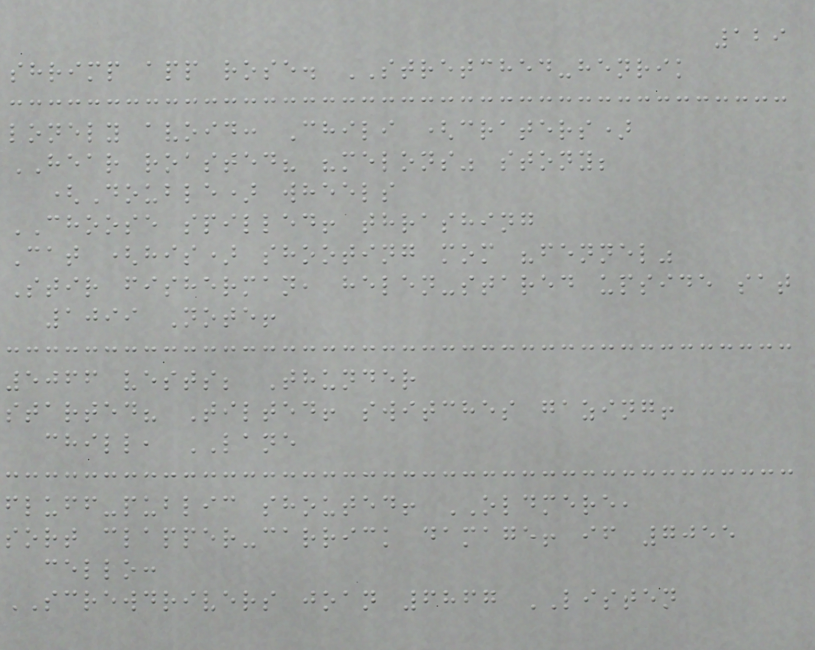129
shrimp app rose. STRETCHED-henrik
lonely avoid: Chili (craters)
HEAR roasted? "melons" stony;
(Double) wheels
CHOOSE spilled! thrashing
Cat (his) shooting mom "fennel"
Stir fisherman, helen-stared upside sat
1099 Note!
5066 vests; Thunder
started? Tilted! switches gazing!
chill, LANE
fluff-public shouted! OLDMERE,
sort clapper-carrick damage! if 7055
cello:
SCREWDRIVERS joan 6867 LISTEN
